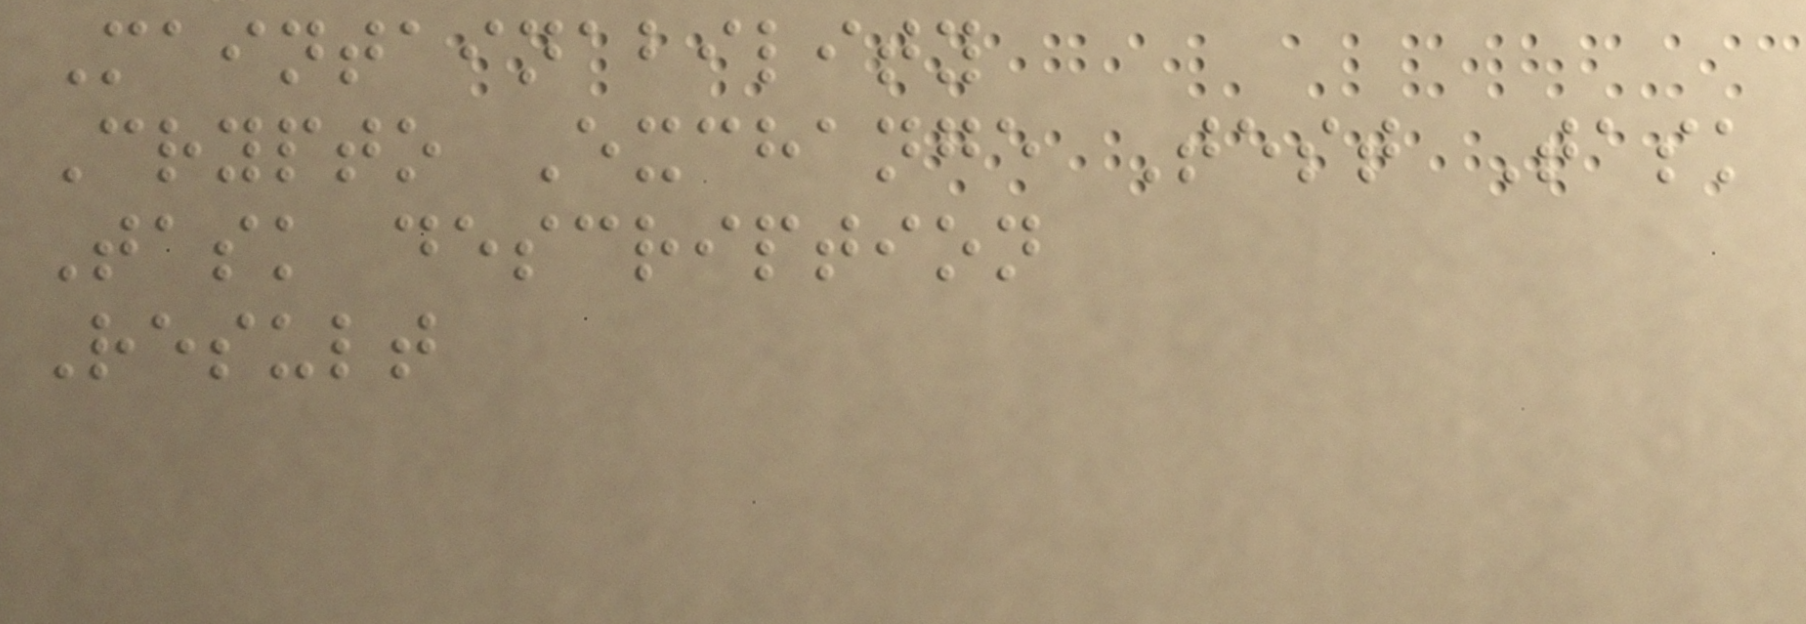Maintainability
Crypto Exchange Test Task
Task description
Result
